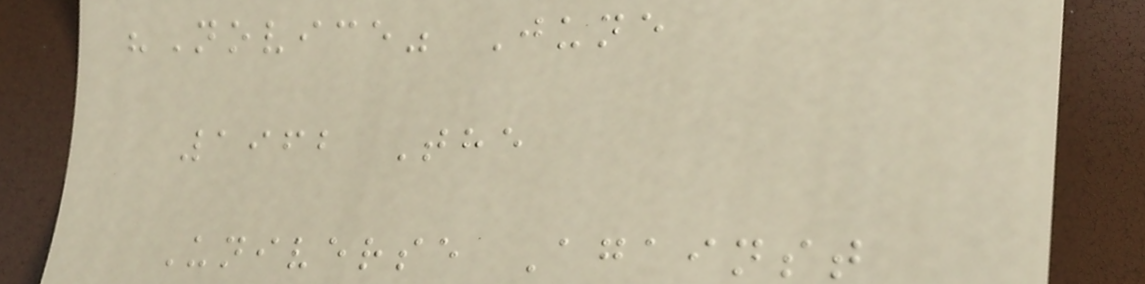"Novice" June
1962 The
Universe Against
